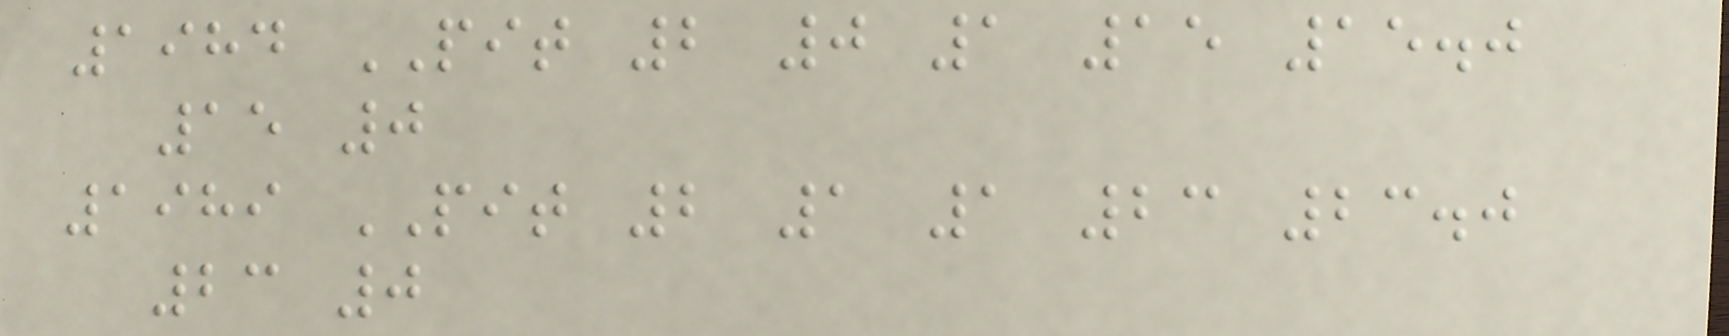1984 PIT 2 0 1 15 15.0
15 0
1989 PIT 2 1 1 23 23.0
23 0
